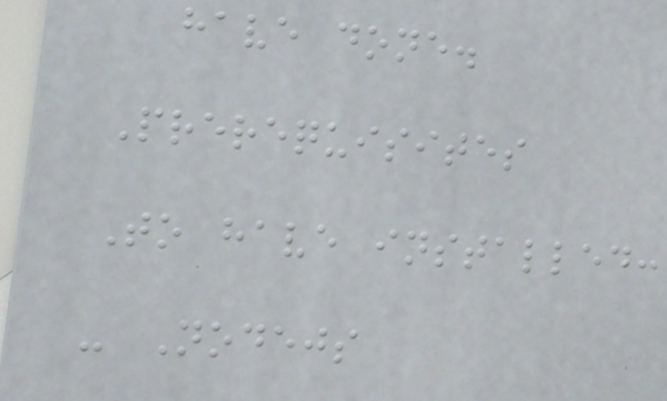have done.
Prerequisites
To have installed:
- Nodejs
